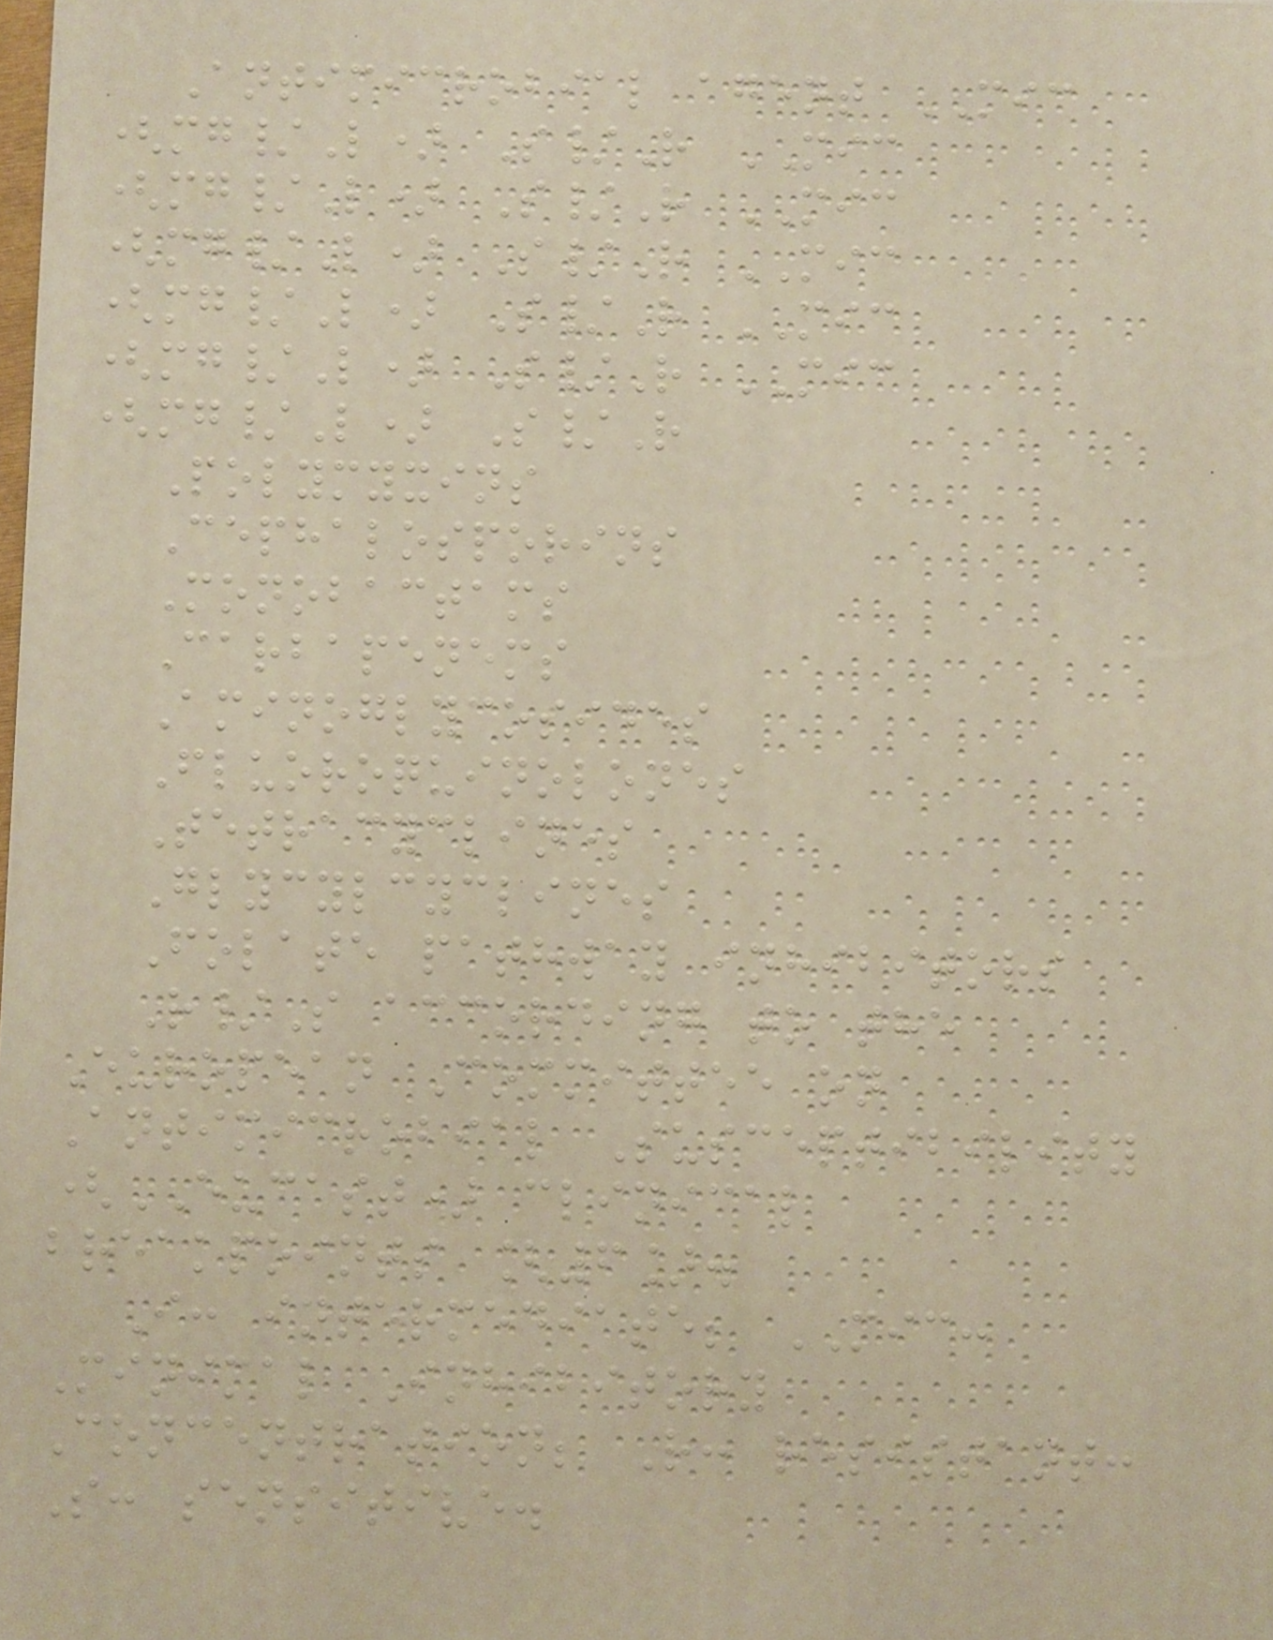Antimicrobial agent MIC
(mg/L) S/R MIC
(mg/L) S/R MIC
(mg/L) S/R MIC
(mg/L) S/R MIC
(mg/L) S/R MIC
(mg/L) S/R
Polymyxins
Cephalosporins
Monobactams
Carbapenems
Aminoglycosides
Fluoroquinolones
Tetracyclines
Glycylcyclines
Folate pathway inhibitors
R/S according to the
European Committee on
Antimicrobial Susceptibility
(EUCAST) clinical
breakpoints [6].
I: intermediate; MIC:
Minimal Inhibitory
Concentration; R: resistant:
S: sensitive.
